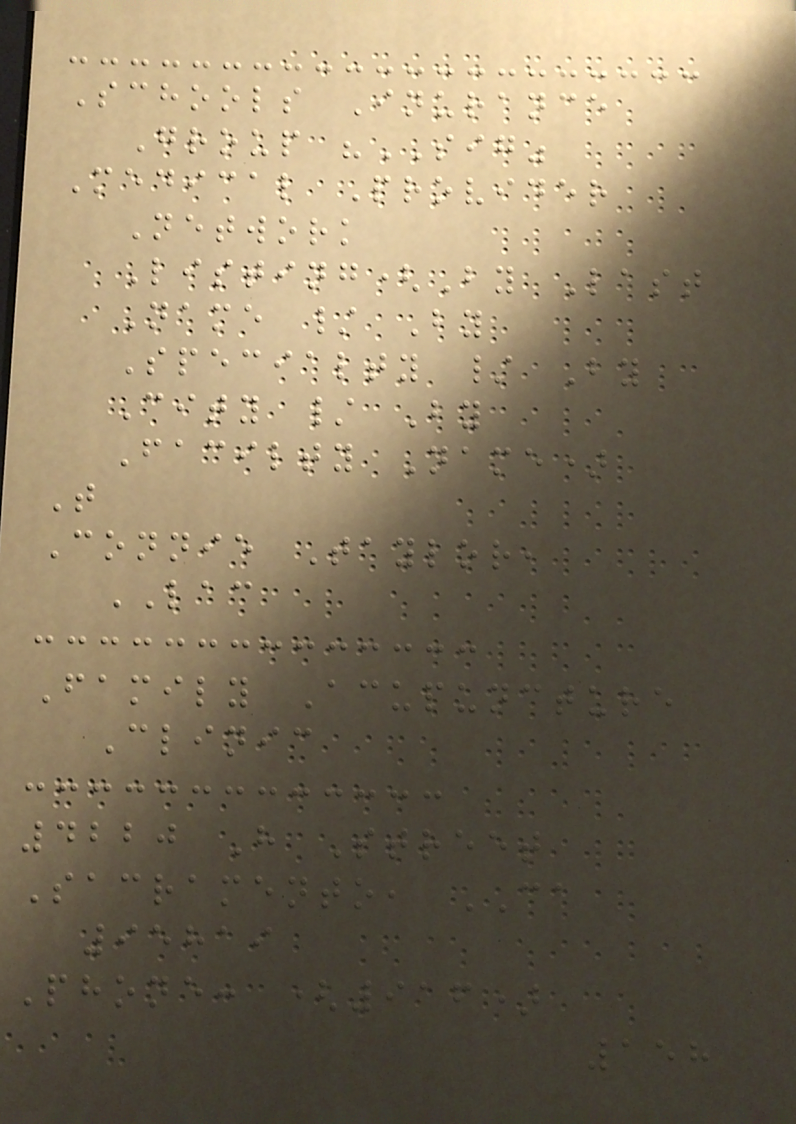Schools Inurance
Group "SIG"
Medical Provider
Network
Listing(By Last
Name / By
Specialty / By
City / By
Facilty Name)
T
Connie Taylor,
LAC
Family Acupuncture
Clinic
4220 H Street
Sacramento, CA
95819
Phone: (916)
158
